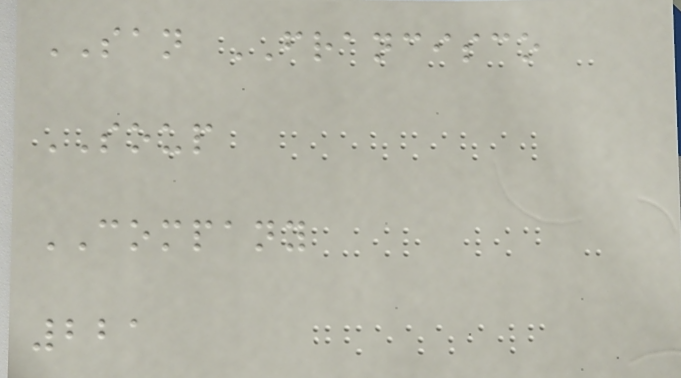SAN FRANCISCO
SOUP
COMPANY
221
